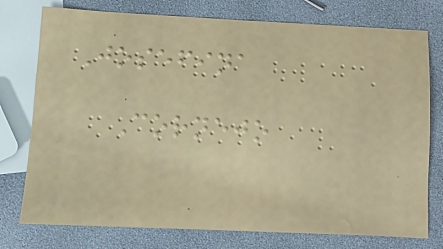Josefina
Cornejo
